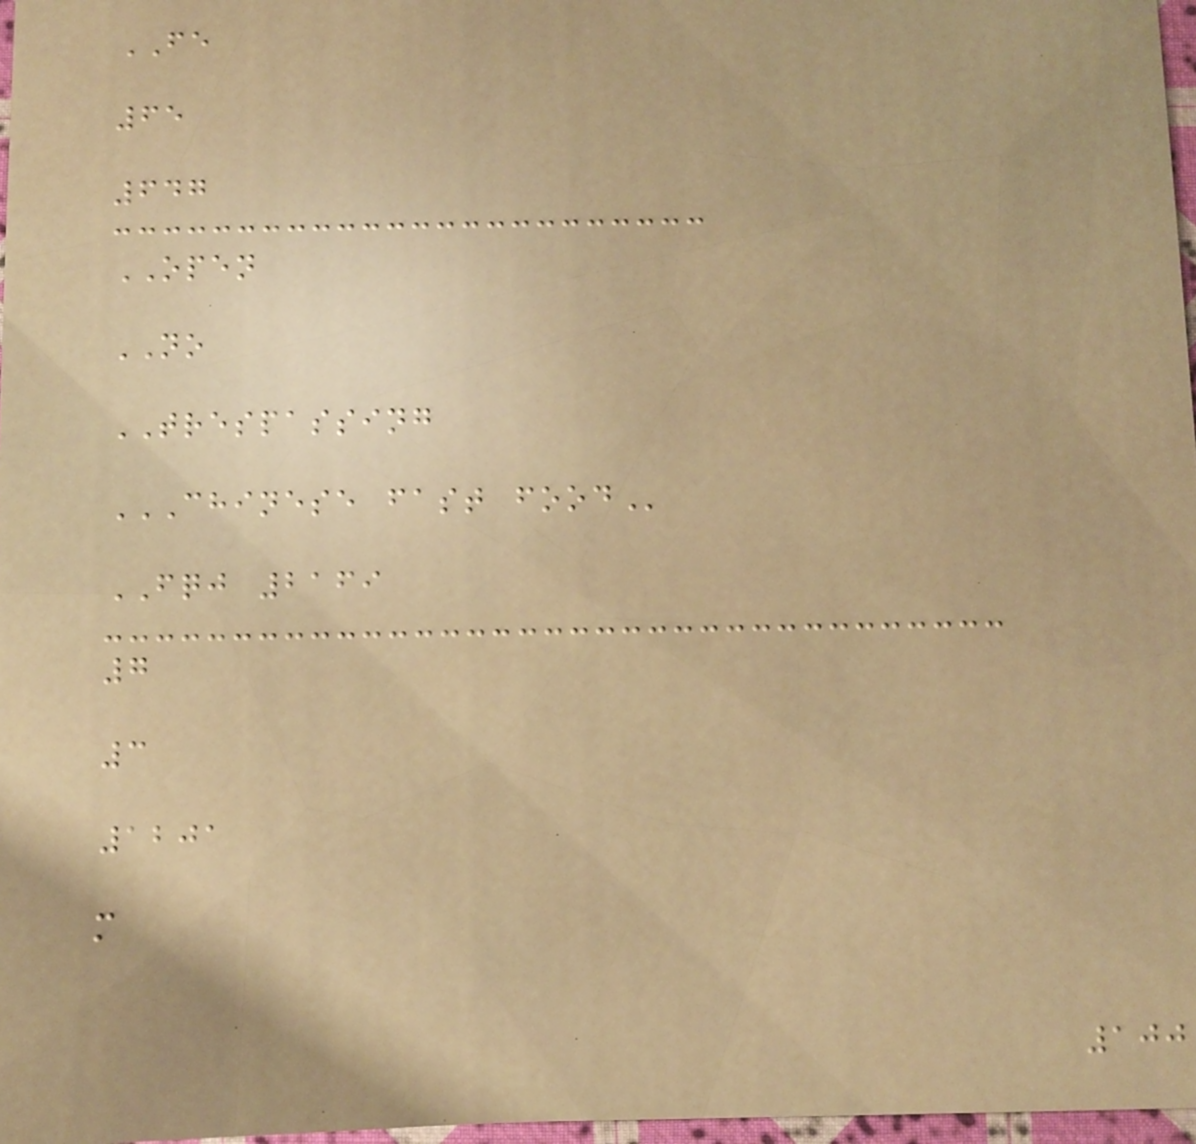FE
65
647
OPEN
NO
TRESPASSING
CHINESE FAST FOOD
FQJ 2169
7
3
1201
m
100
